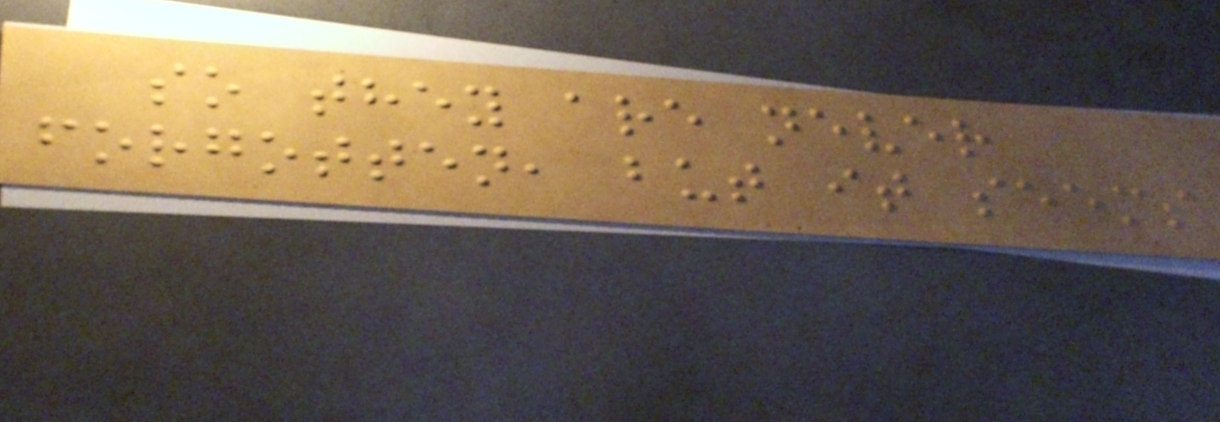so they are never
forgotten, but it seems
